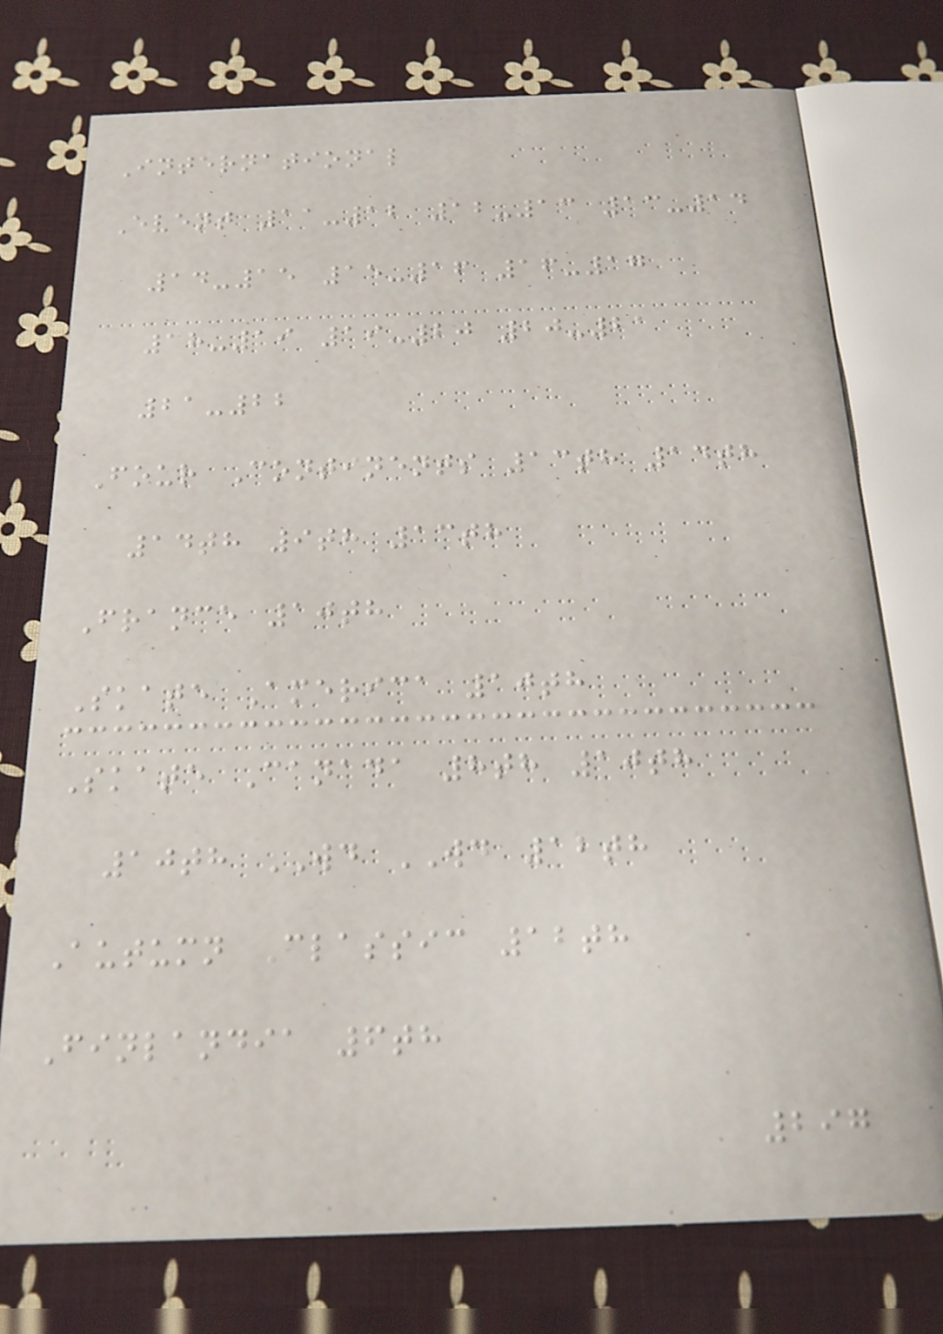International
Event 11-12 12-13 13-14
14-15 15-16 16-17
18-19 19-20 20-21
21-22
Four Continents 13th 14th
14th 9th 13th
France 10th
Skate America 10th
Skate Canada 8th 10th
10th WD WD 12th
Autumn Classic 12th
Finlandia 6th
297
